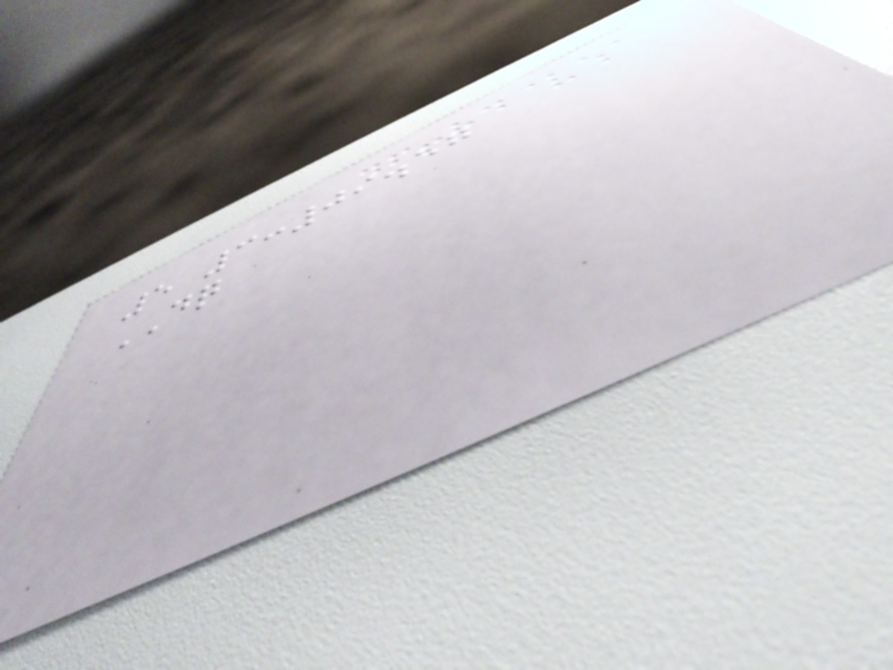5 3:09.57
DQ
